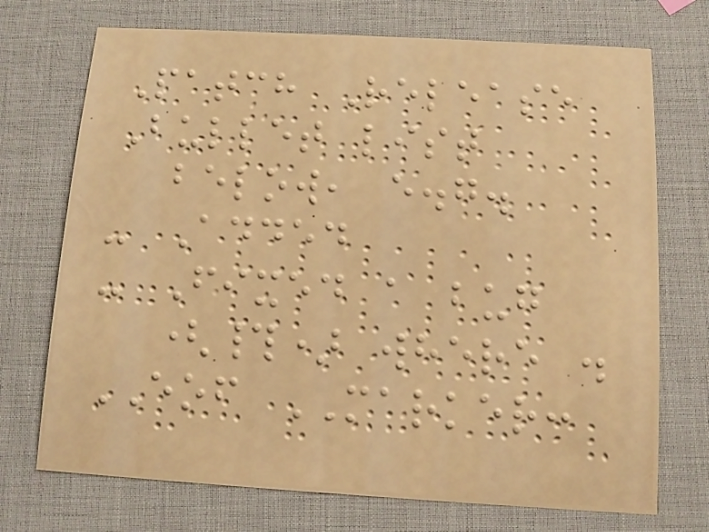Patch Release
Bullet list
below, e.g.
- Added
- Fixed a bug
(#) where .
EOF MARKER:
